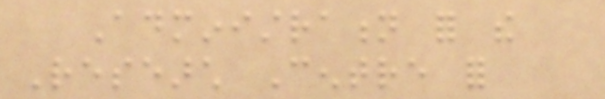Administration for the
Research Centre for
